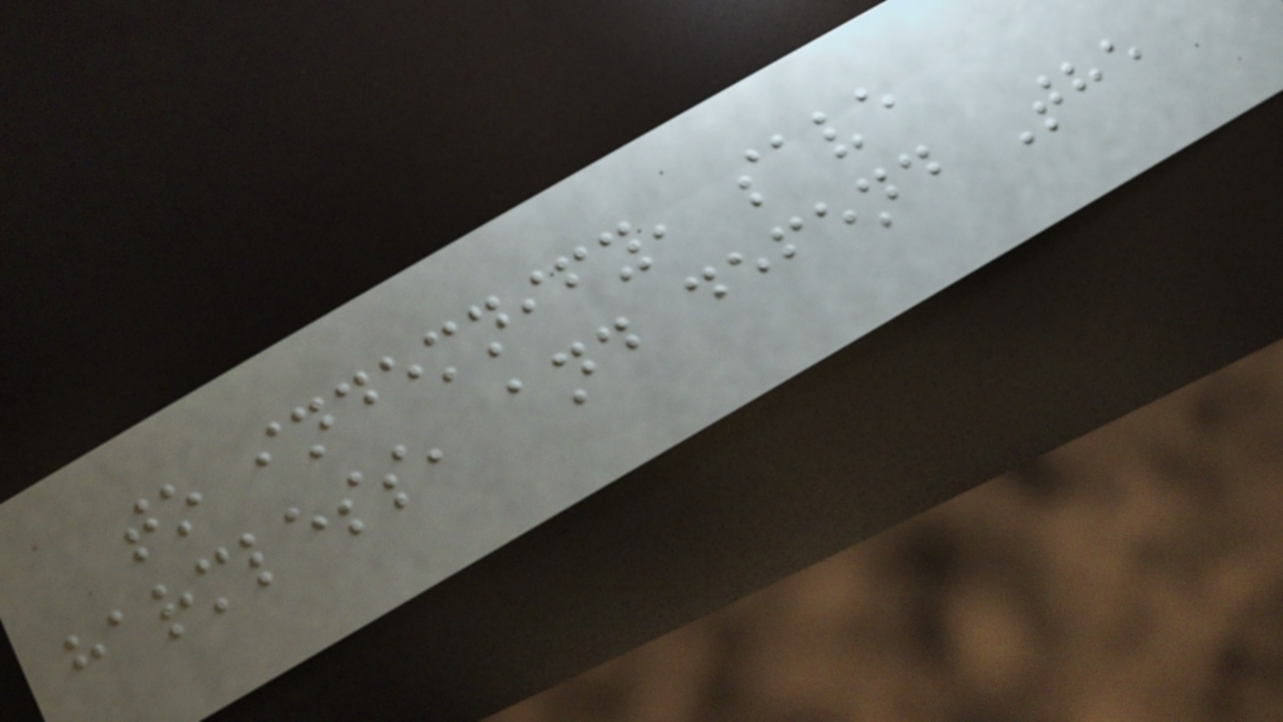to indemnify, save
harmless, and defend The
